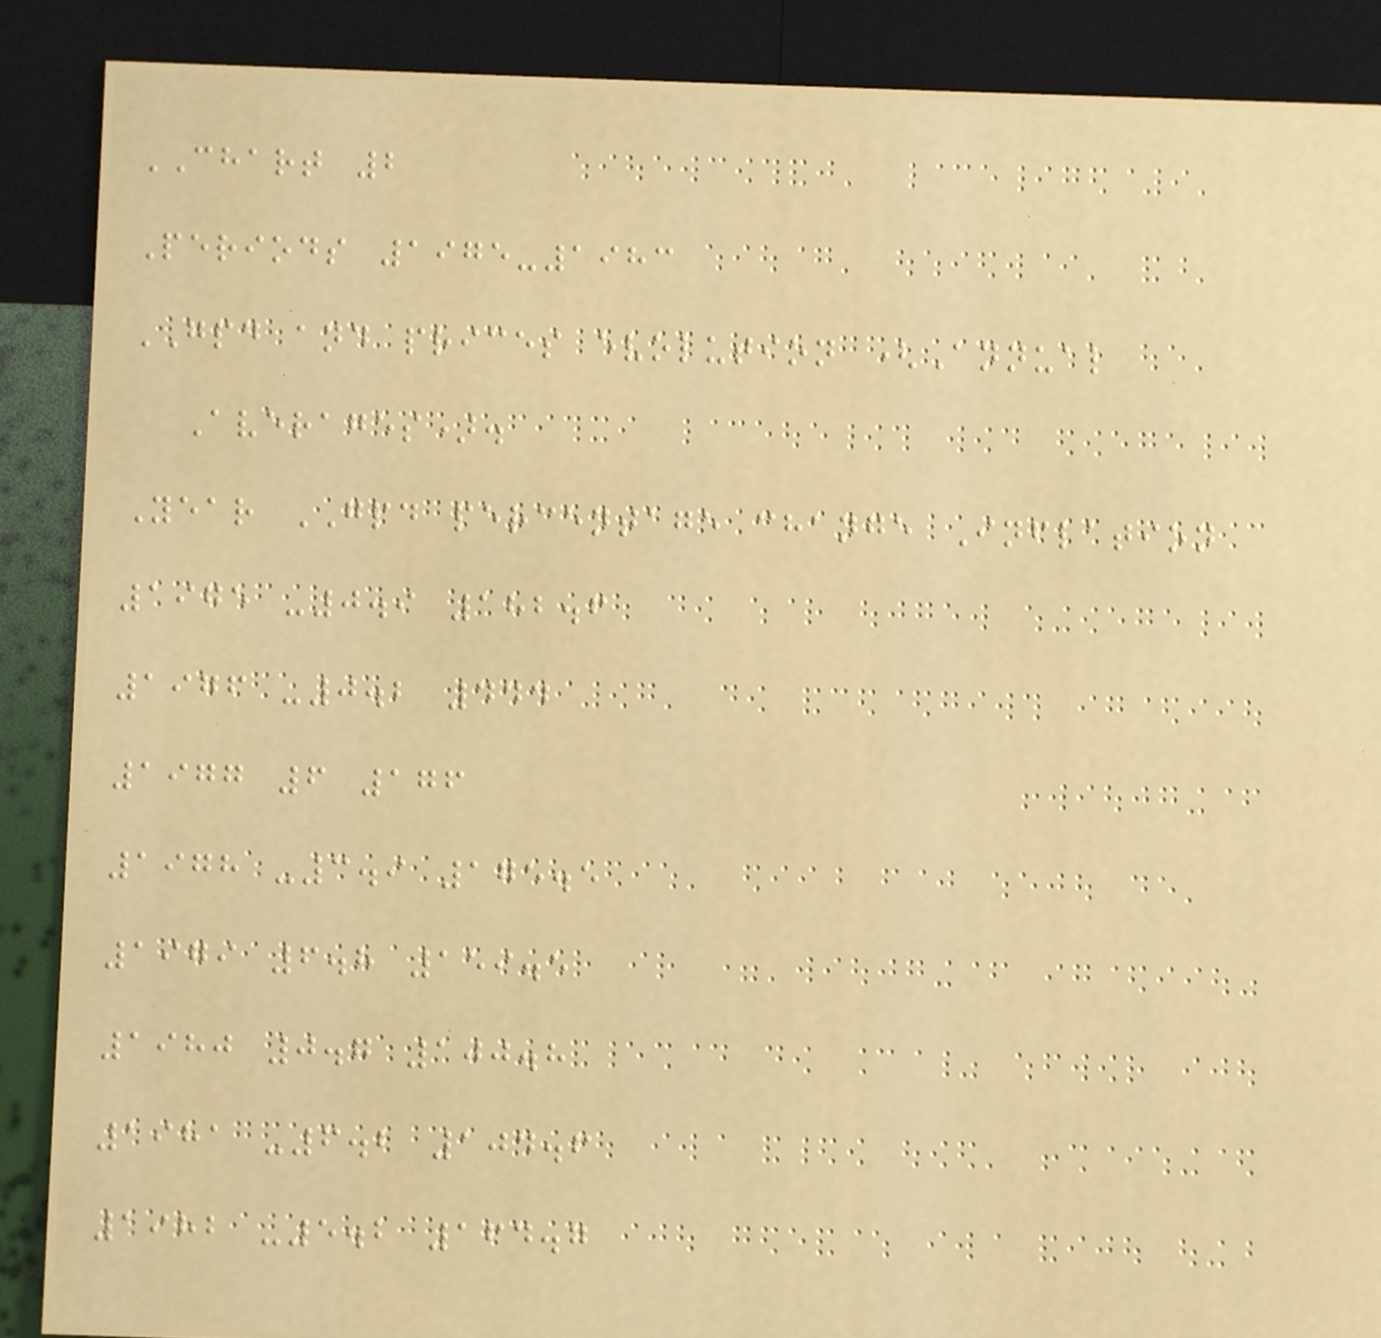CHART 2
Periods 1975-1983
GPD and prices evolution (Annual
Averages).
Year GPD percentage change Inflation
1975 -0.9 182.6
1976 -0.2 444
1977 6 176
1978 -3.9 175.5
1979 6.8 159.5
1980 0.7 100.8
1981 -6.2 104.6
1982 -5.2 164.7
